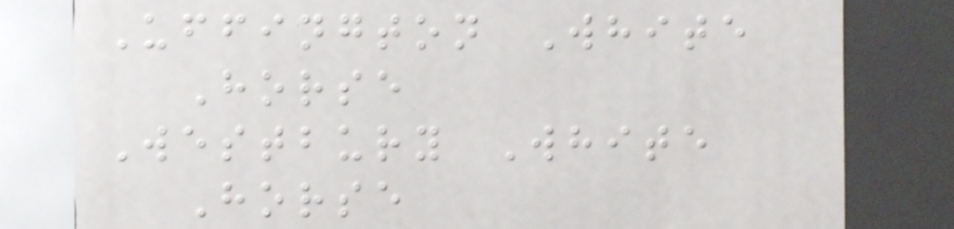Uffington White
Horse
Westbury White
Horse
